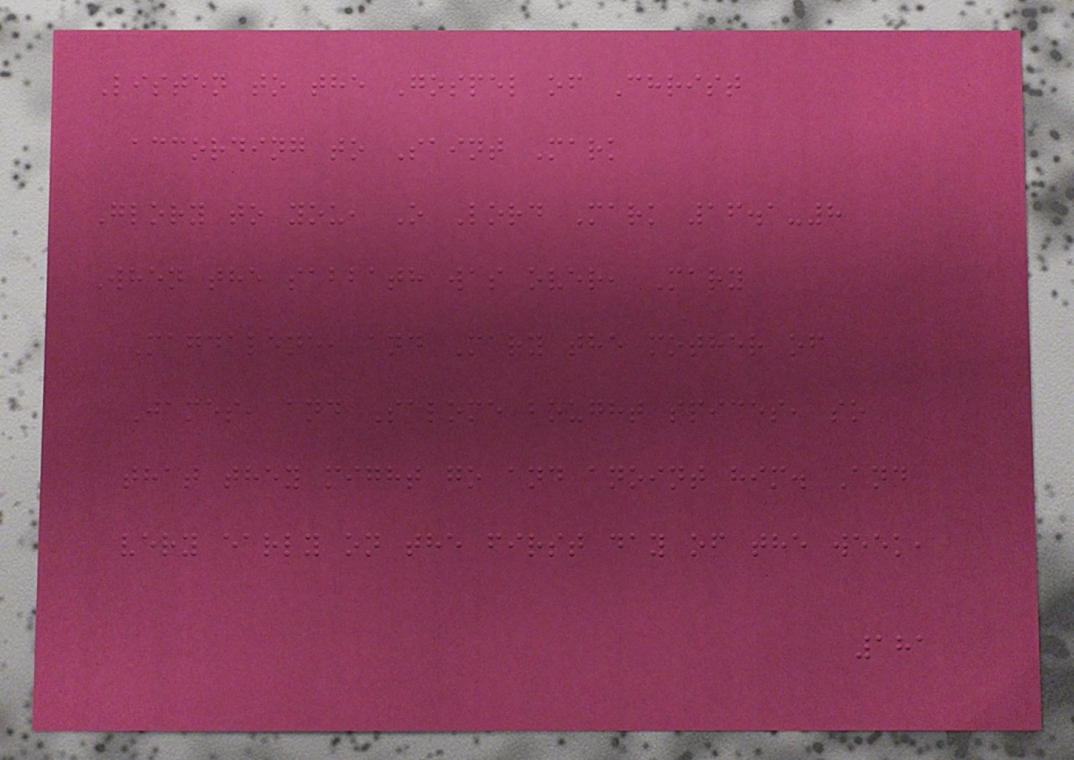Listen to the Gospel of Christ
according to Saint Mark
Glory to you, O Lord Mark 16.1-8
When the sabbath was over, Mary
Magdalene, and Mary the mother of
James, and Salome bought spices, so
that they might go and anoint him. And
very early on the first day of the week,
181
